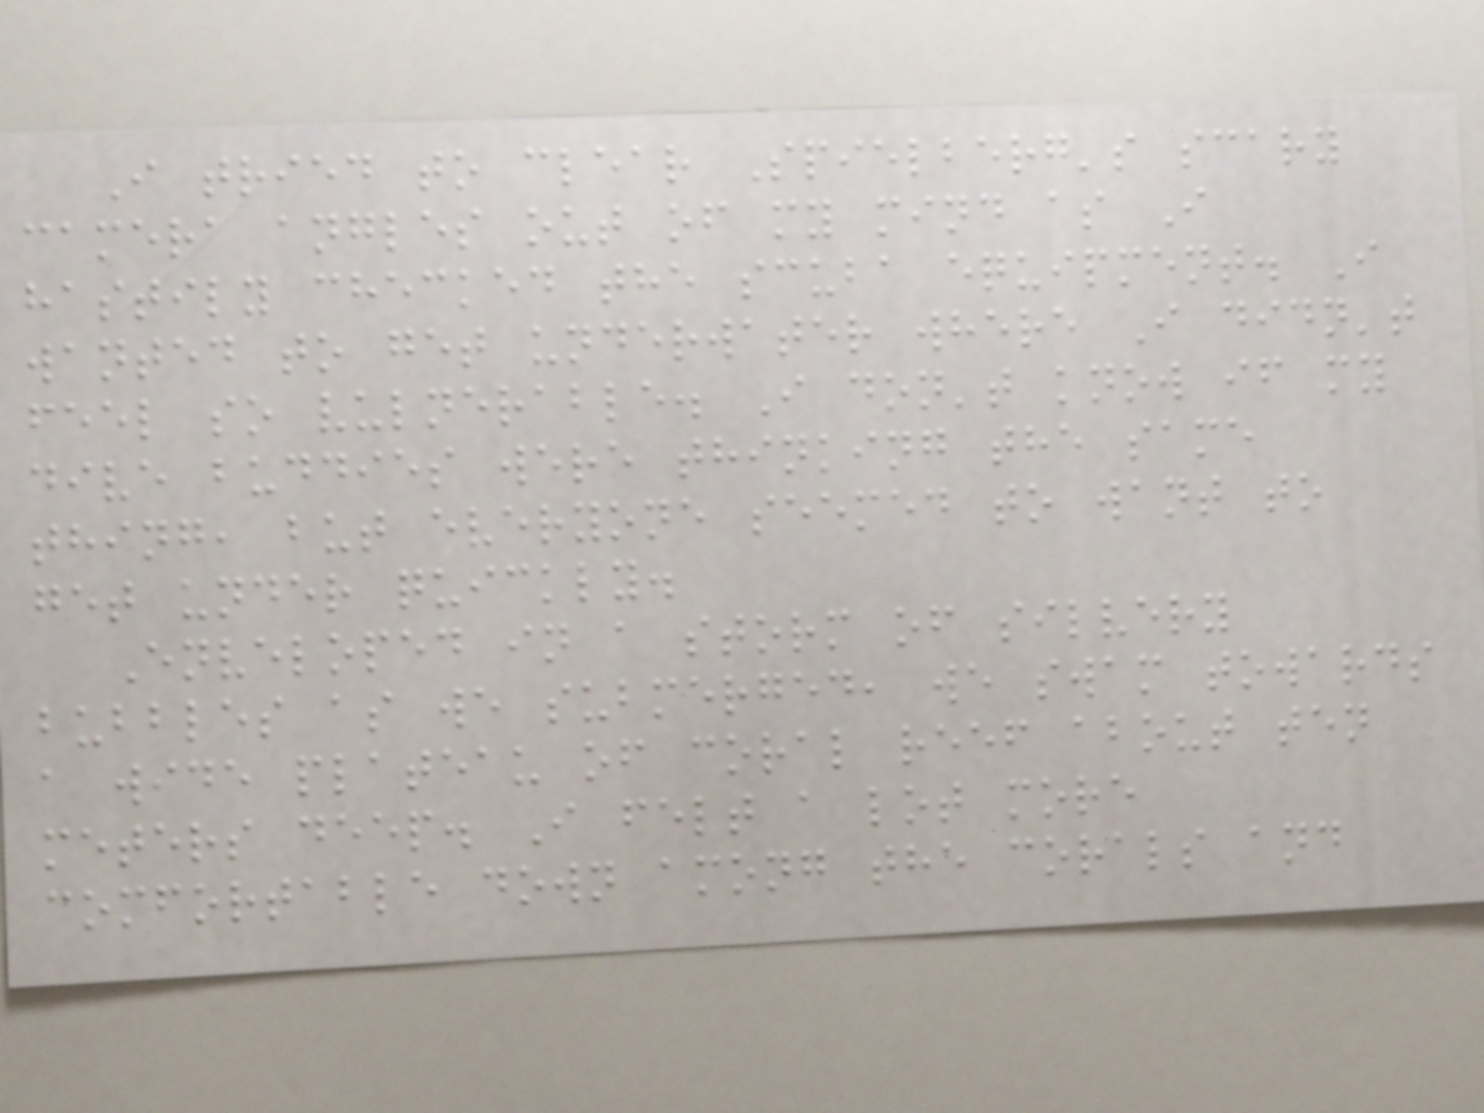I tried to clear Spielberg's scary
camera angles out of my mind as I
hastily checked the scuba equipment. I
wanted to get underwater where I didn't
feel so vulnerable. I don't know if my
dive buddies were thinking the same
thing, but everyone seemed to want to
get under quickly.
Enveloped in a storm of silvery
bubbles as we submerged, we swam towards
a wide plateau of coral reef about ten
meters deep. I felt a lot more
comfortable down among the corals and
